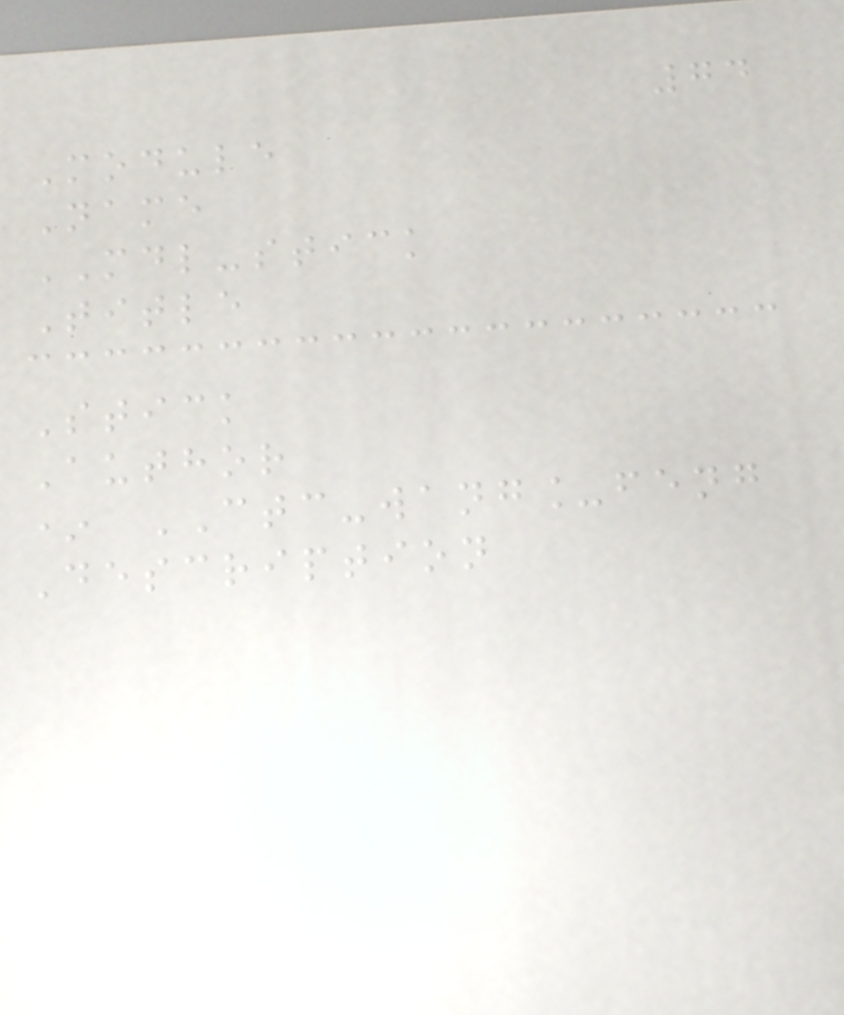74
Module
Name
MDL-stick
Title
Stick
Author
* CTC-wang_feng
Description
